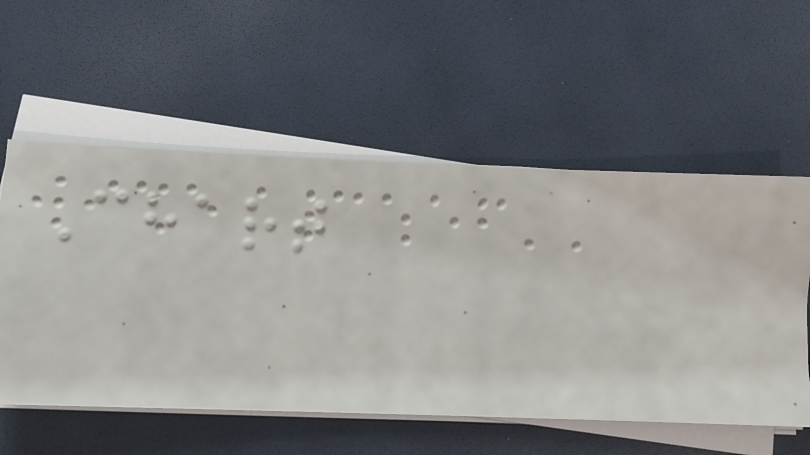Chart
